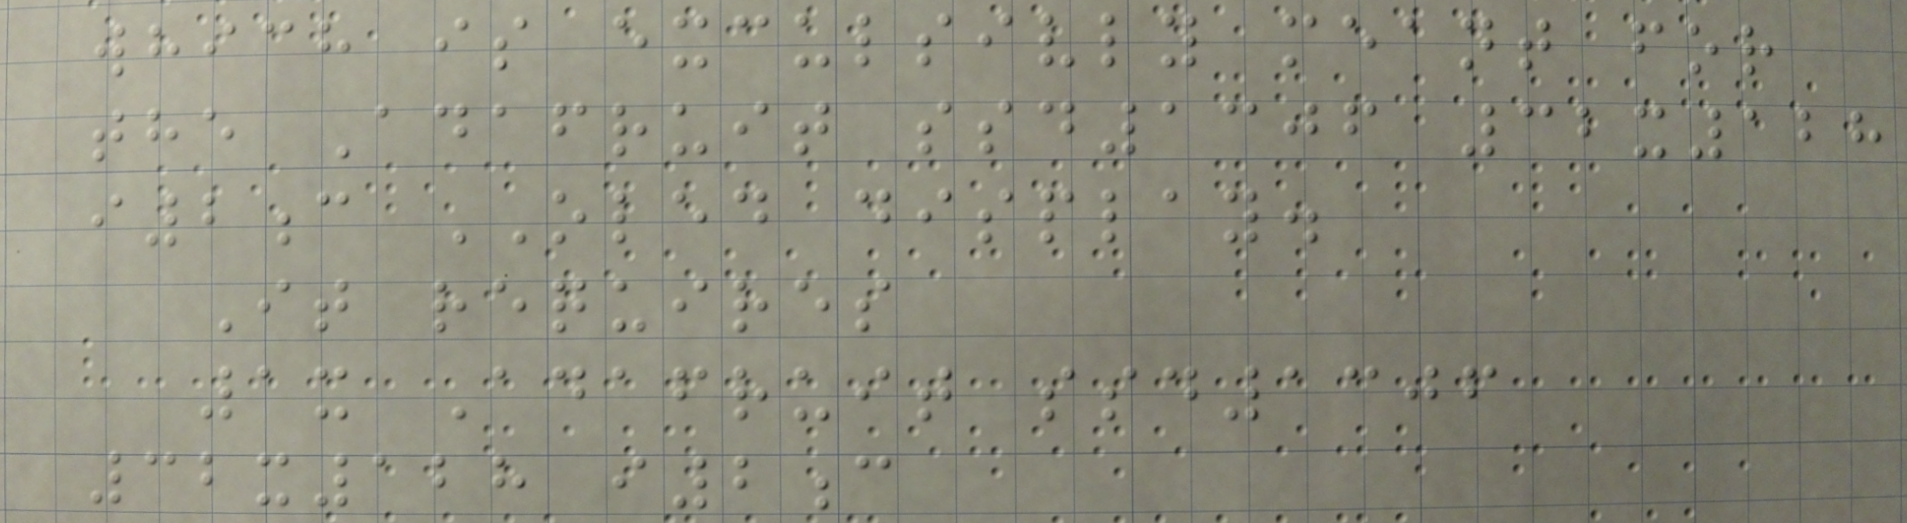which is exculsivly meant for
the Adafruit ssd1306 32x128
i2c OLED display.
It requires
1x Adafruit ssd1306
32x128 i2c
